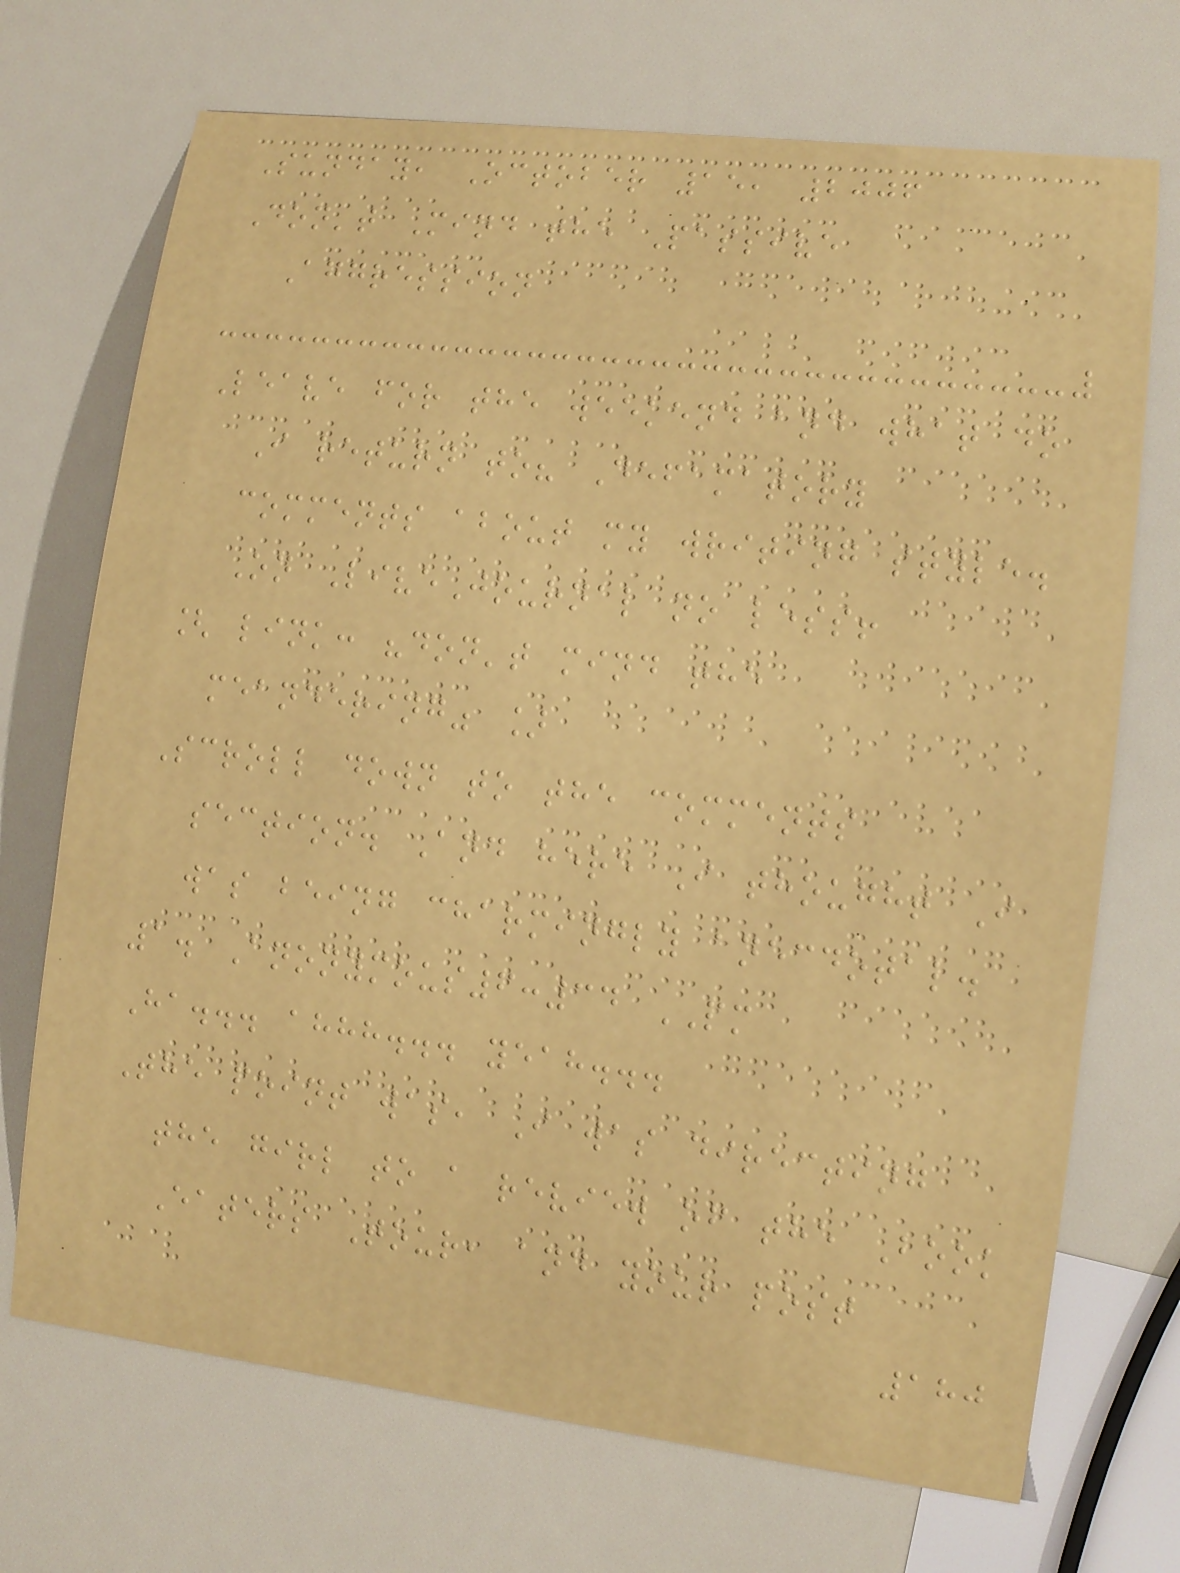Sunday, October 15, 2006
Don't Mind the Passive
Aggression
Leave for the weekend and what do
I return to? Defamatory
comments about my writing style.
On LiveJournal no less!
[ link: "don't mind the
meandering" ]
Scroll down to the comments
section. And here I thought I
was being charmingly anecdotal.
1. Anonymous6:34 PM
Ha... ahhh... yeah...
The point was, I was directing
the girl to a review of the Book
Eaters Tour, and your post
180
